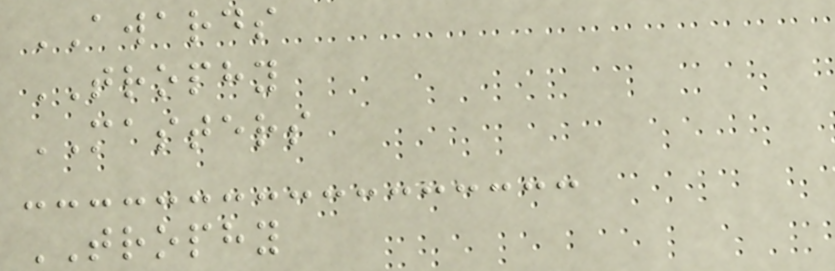AWARDS
TROPHY
MASTERS
TROPHY
